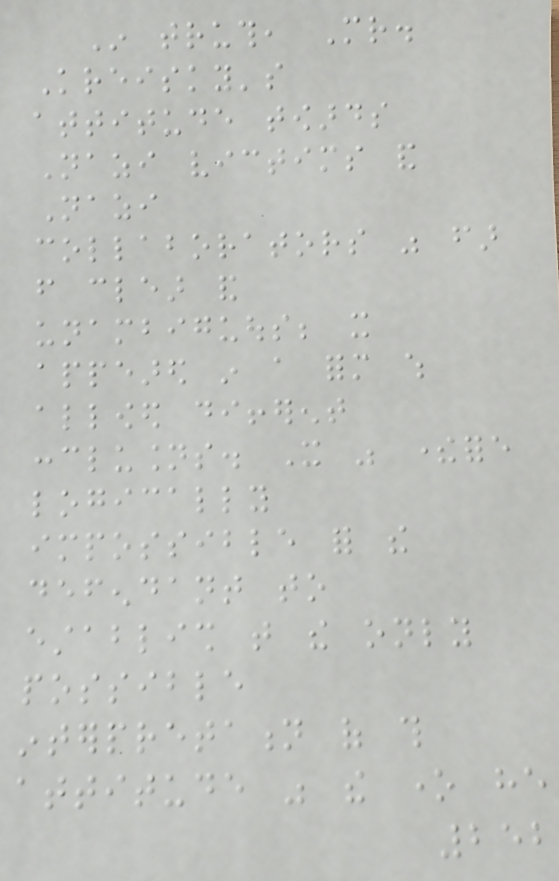In truth, Mr.
Kreisky's
attitude towards
Nazi victims and
Nazi
collaborators was far
from clear and
unambiguous; it
appeared in a form which
allowed different
conclusions. It was therefore
logically
impossible for the
defendant to
establish that the only
possible
interpretation of this
attitude was the one he
252
